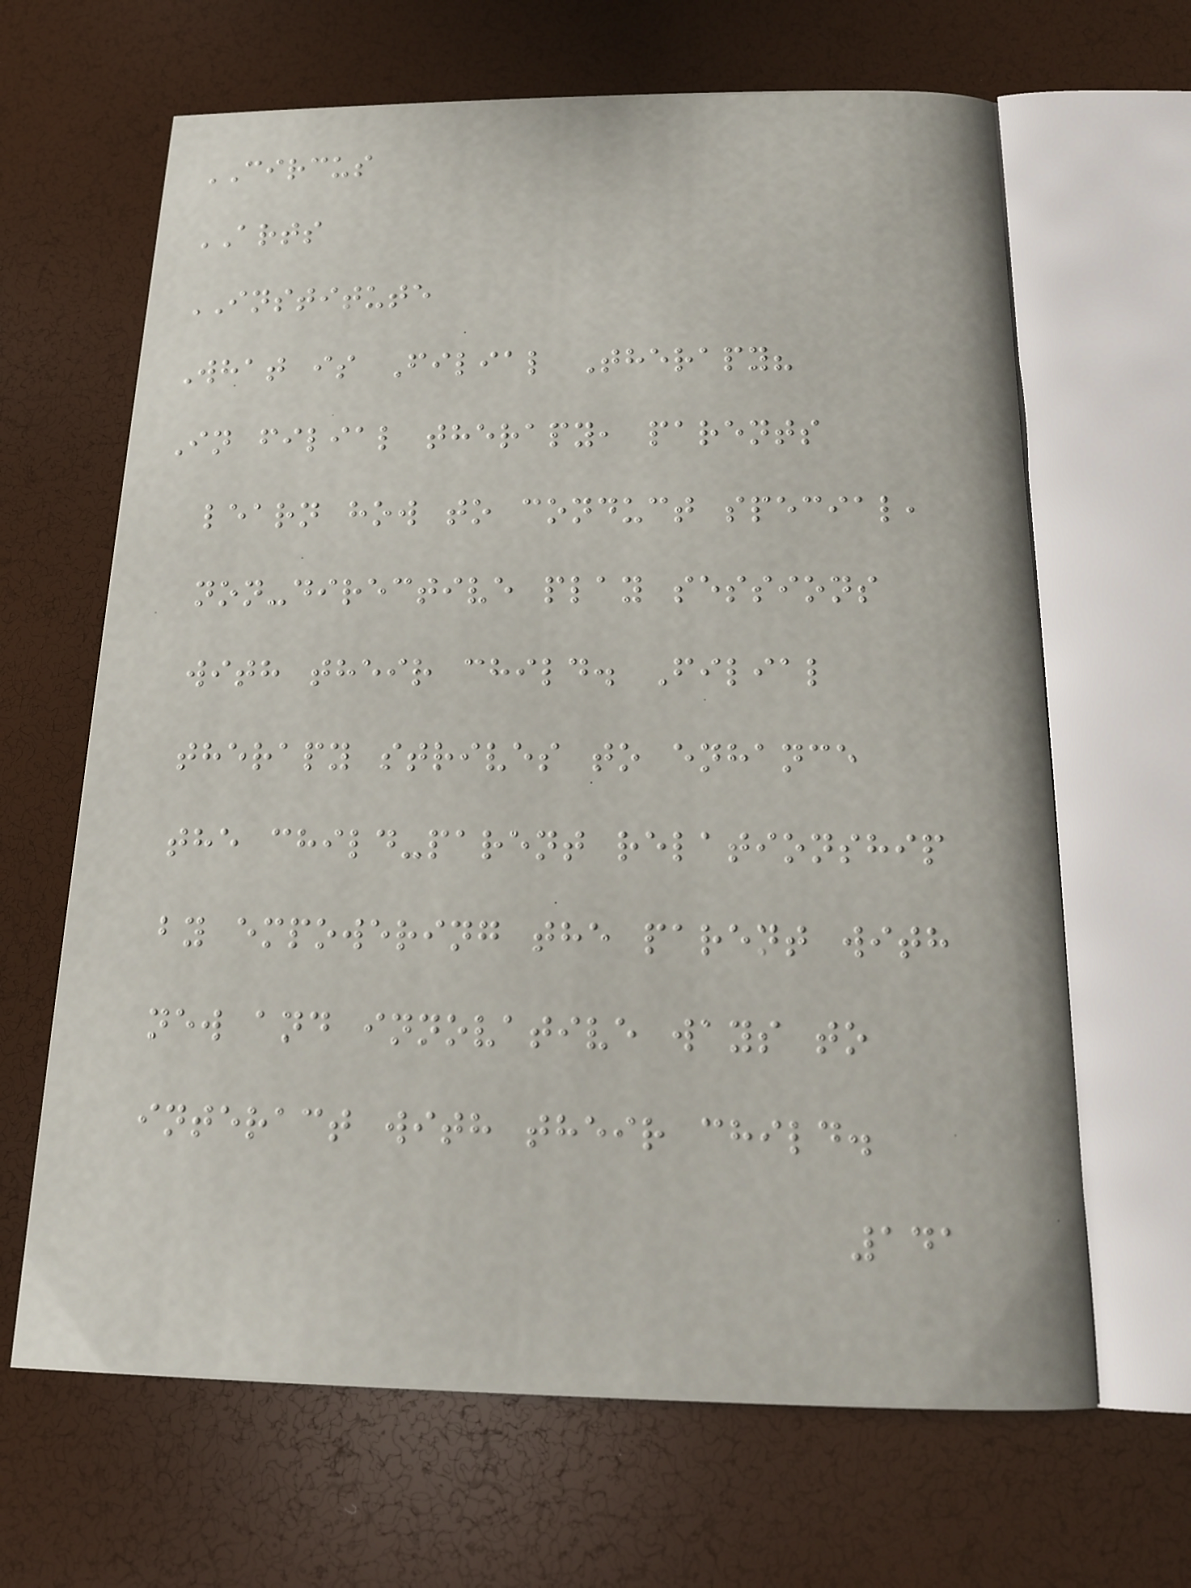CIRCUS
ARTS
INSTITUTE
What is Filial Therapy?
In filial therapy, parents
learn how to conduct special,
non-directive play sessions
with their child. Filial
therapy strives to enhance
the child-parent relationship
by empowering the parent with
new and innovative ways to
interact with their child.
141
